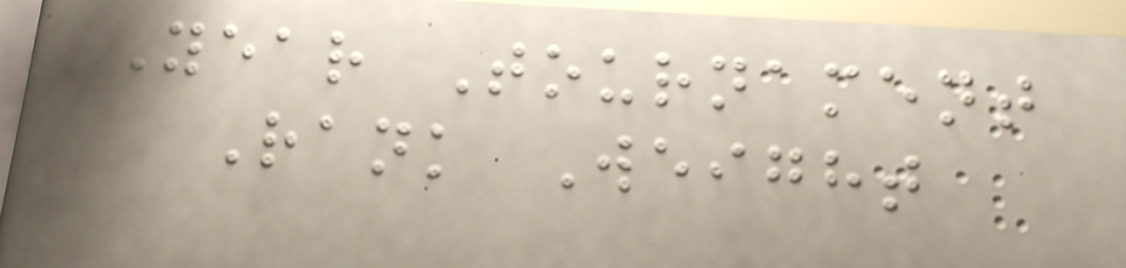Year Tournament
Rank Weight
